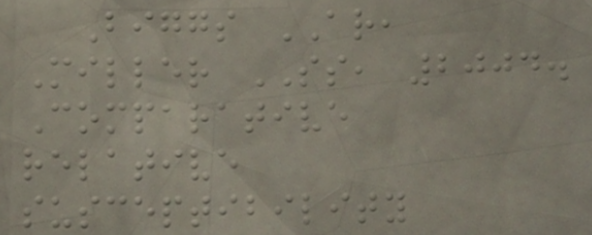Biggs AR,
Miller SS, 2004.
Comparative
relative
susceptibility
